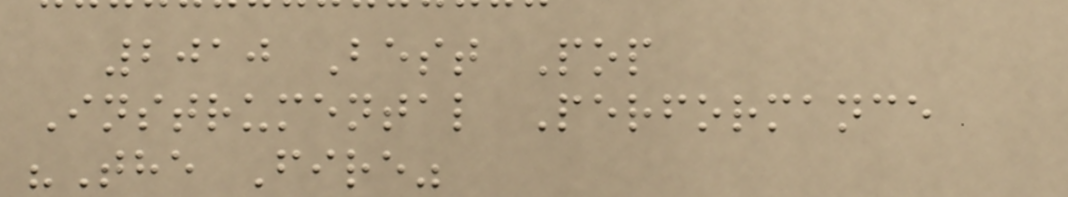2010 Best Pop
Instrumental Performance
"The Fire"
